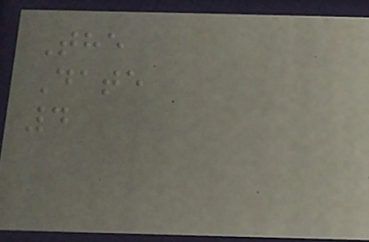The
Date
4
